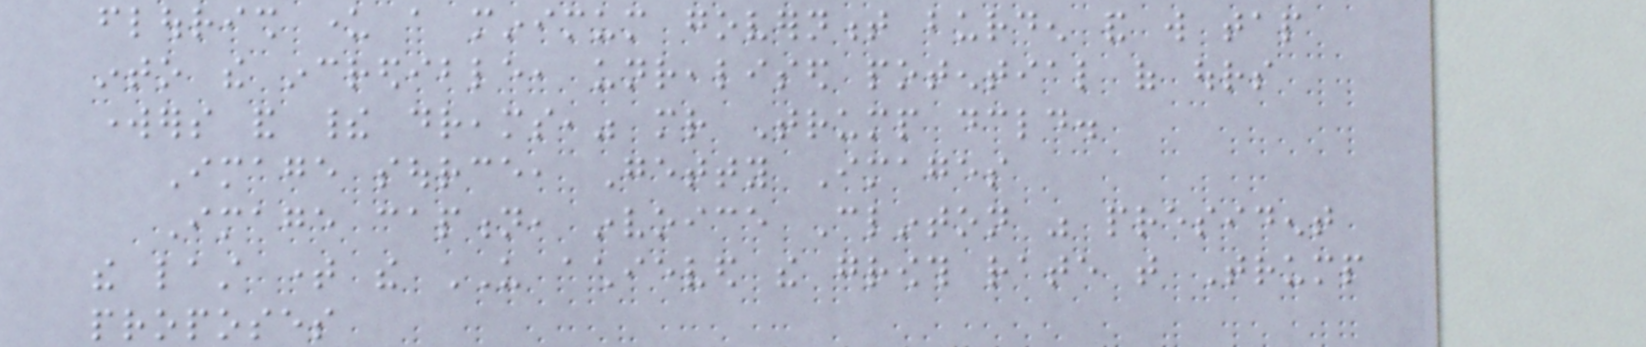flourish under a minimum government burden and will tap
into the incredible, unrealised potential of ours
workers and their dreams," mr Trump declared.
Image source, Getty Images
Image caption, invoice Clinton was president
the last time the US achieved the growth rate that Trump
proposes
